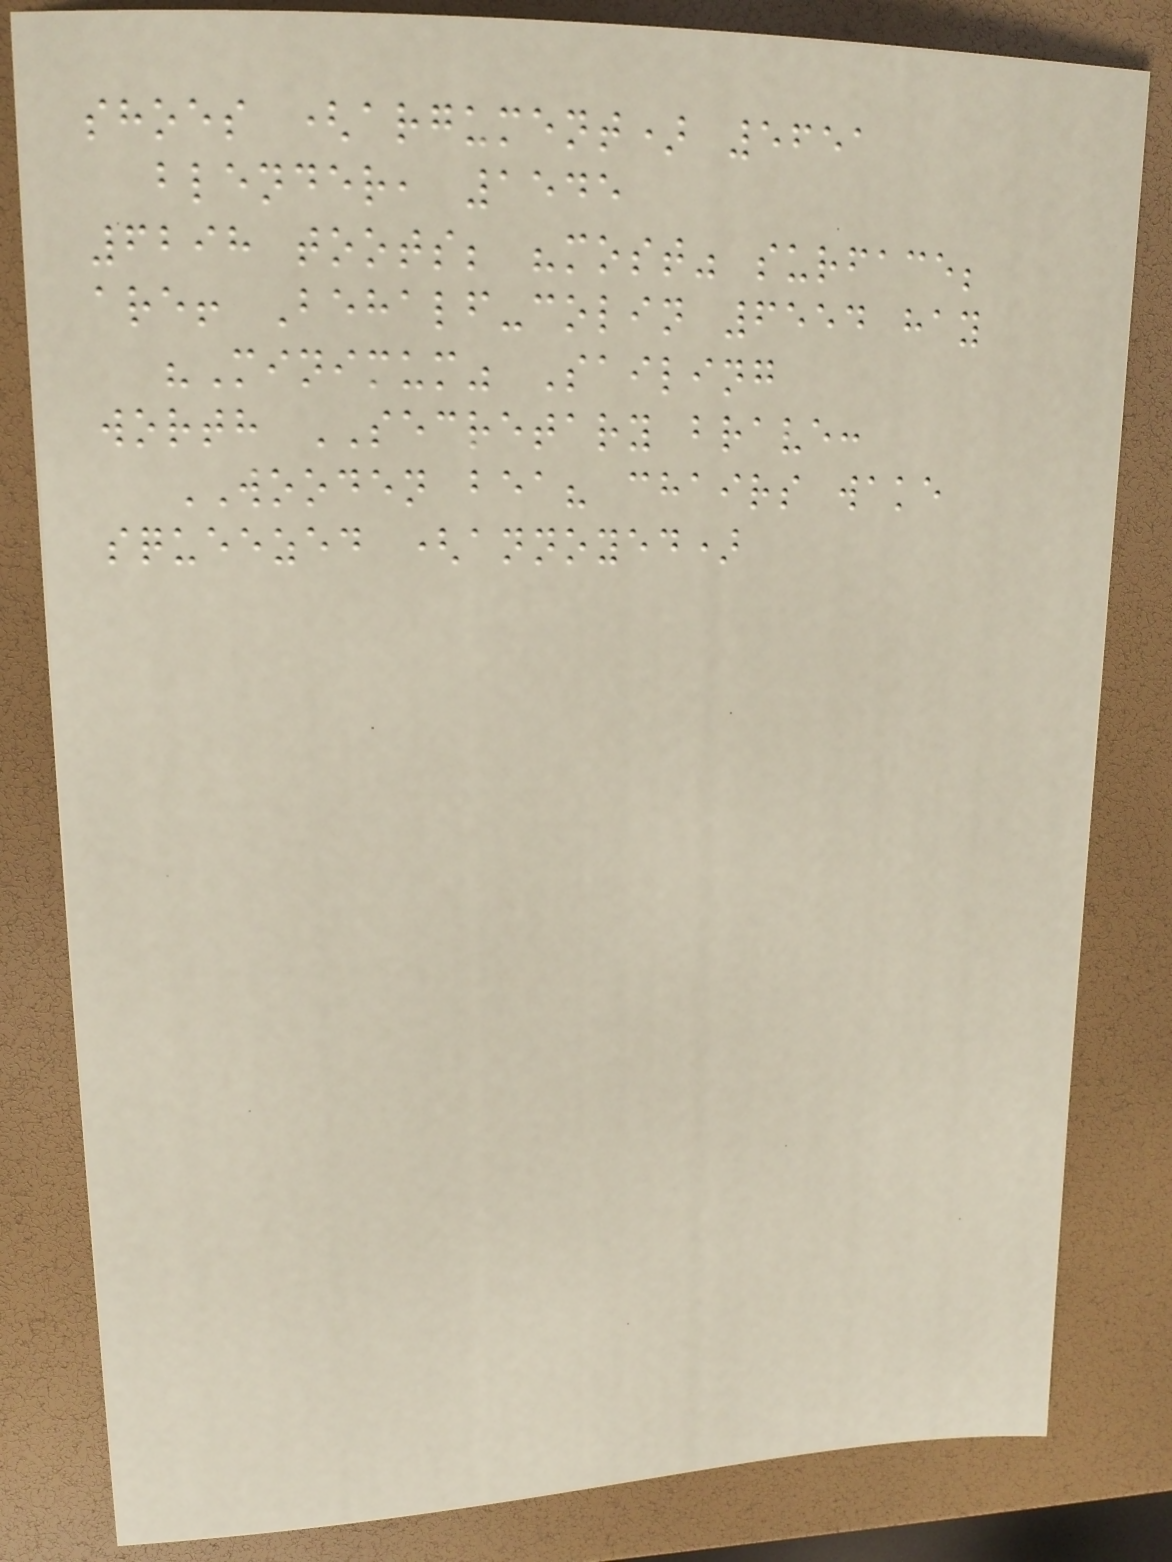shoes (argument) 5651
blender, 1545
6298 toots; "most" surface;
are! Behalf-colin 6554 hay
"Minimum" Sailing
worth SECRETARY brave:
WOODEN bea? chairs wake
squeezed (annoyed)
